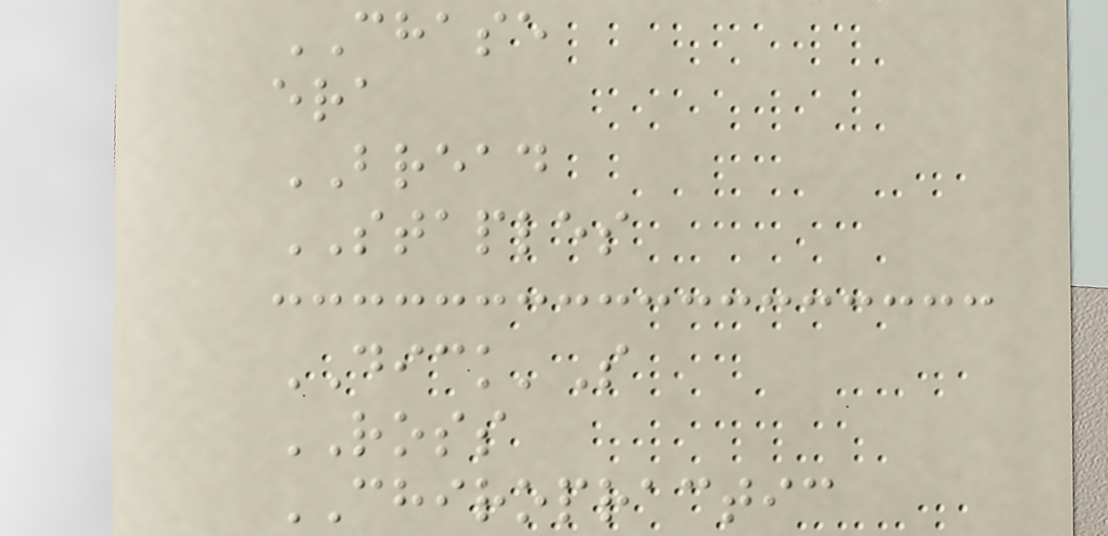CHASE
era
BREAD
STAPLES
DICK'S
ROSS
CHIROPRACTIC
